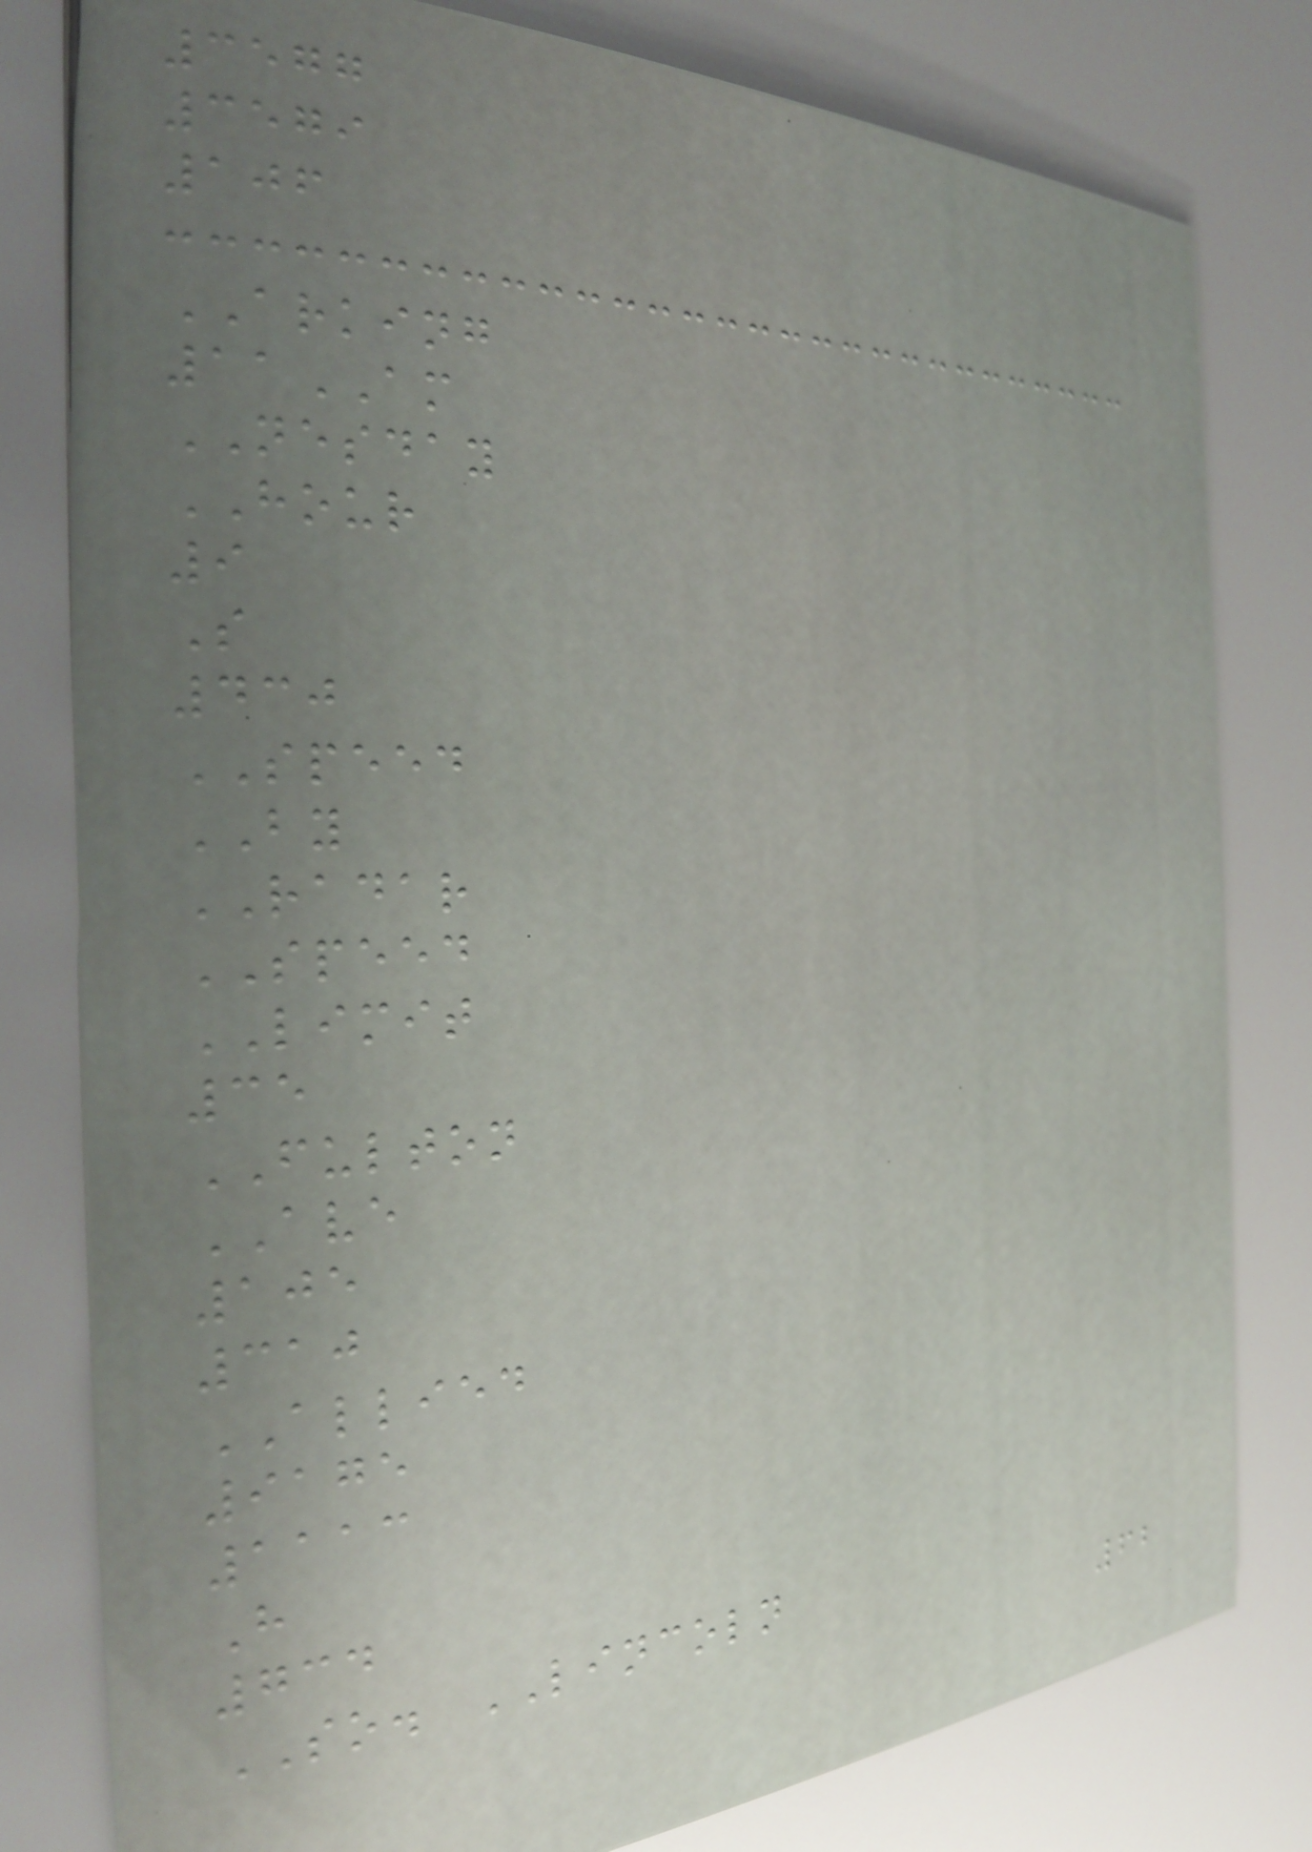3577
3579
106
ARKING
11AM
NESDAY
HOUR
9
S
430
SPEED
BY
RADAR
SPEED
LIMIT
35
FULTON
AVE
105
310
ALLIED
9175
1113
H
734
SO. LINCOLN
62
